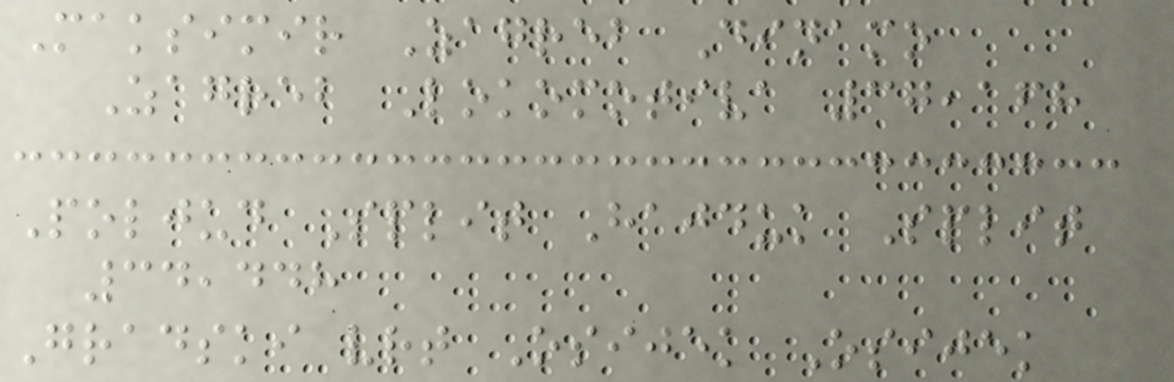Maksimir Zagreb Dinamo
Zagreb Lokomotiva 37,168
Poljud Split Hajduk Split
34,448
Gradski vrt Osijek Osijek
